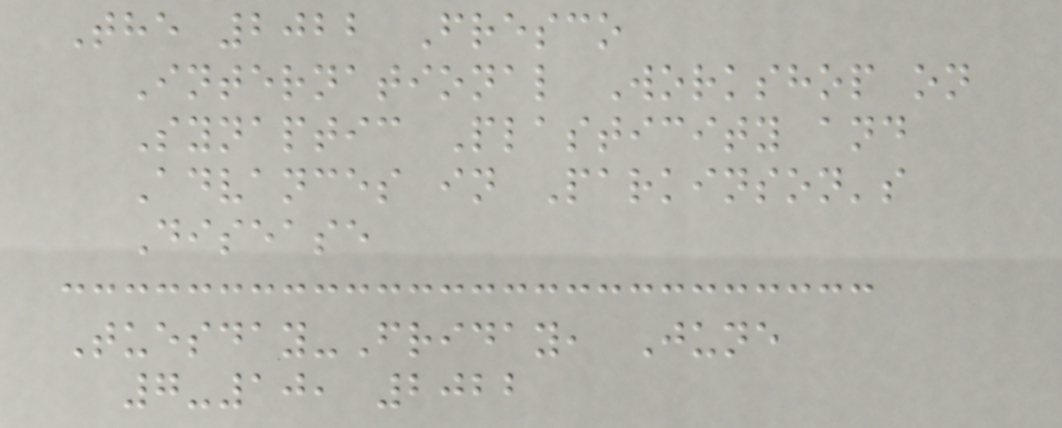The 2022 Fresco
International Workshop on
Synaptic Plasticity and
Advances in Parkinson's
Disease
Tuesday-Friday, June
7-10, 2022
